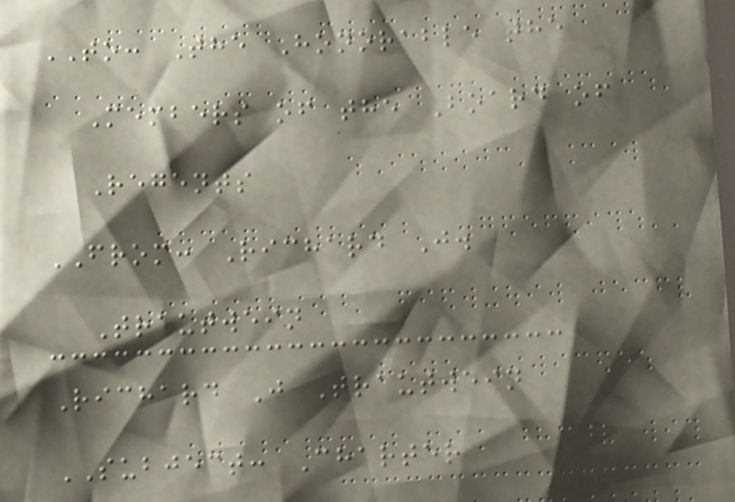TO: The Honorable the
Members of the Board of
Regents
FROM: Richard J.
Trautwein
Richard J Trautwein
SUBJECT: Charter
